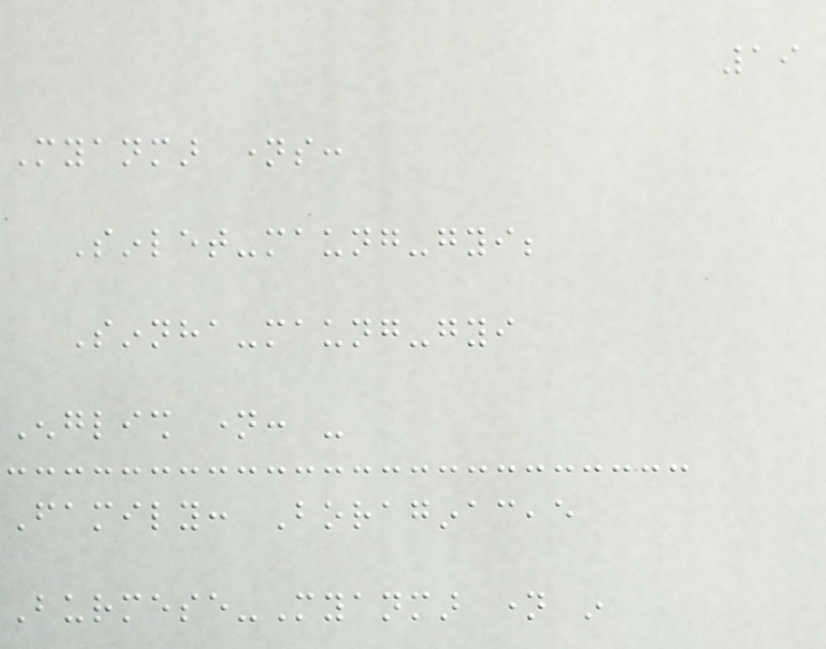19
Myanmar names:
Sinlet-maung-gyi;
Sinnha-maung-gyi
English name: -
Family: Boraginaceae
Burmese-Myanmar name in
